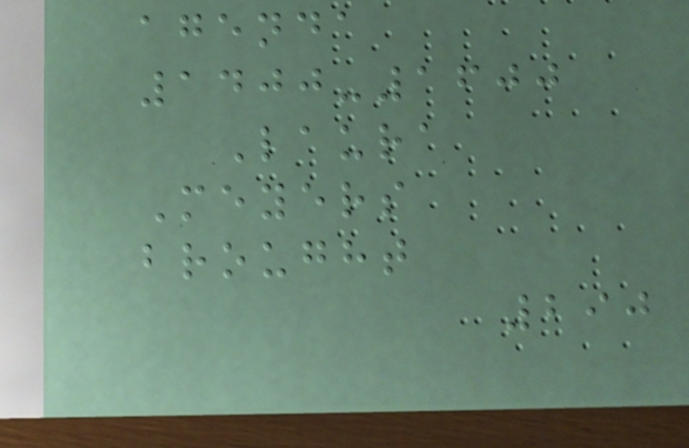agenda
1400-1600
Laura
Meyers
brought
290
